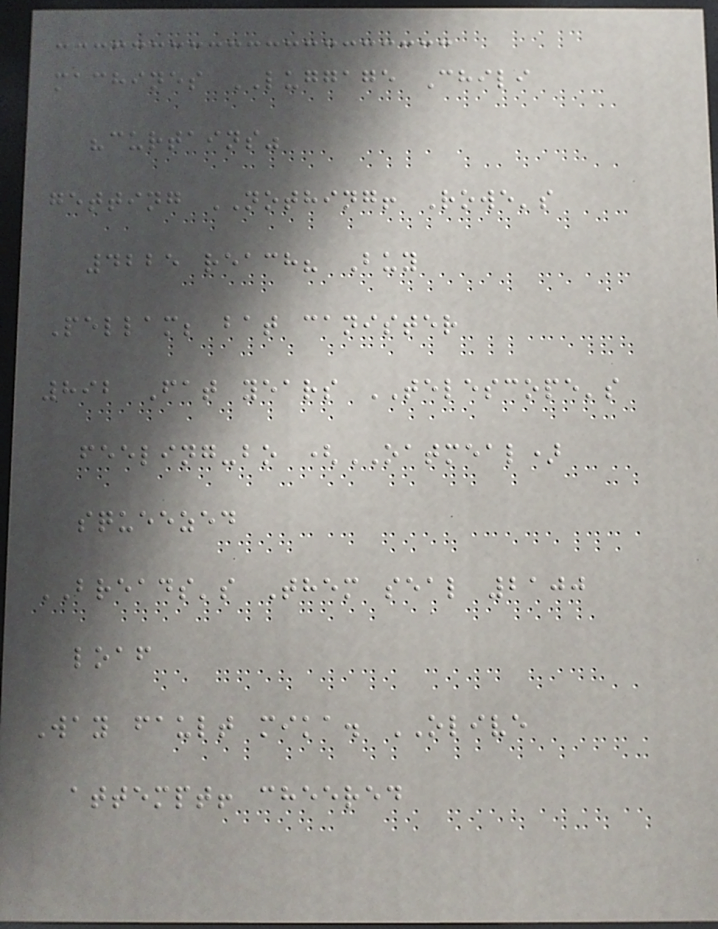machines LUGGAGE Chili
"curtains"
getting NOTHING! Rowe's
4225 reach? Buy
Pellam; bat canister
892 Fat years TELESCOPE's
feeling-bo (OATMEAL)
squeezed
BREADS's Them seal 2100
loaf
Way fault mika. OLIVE
attempt! cheered
